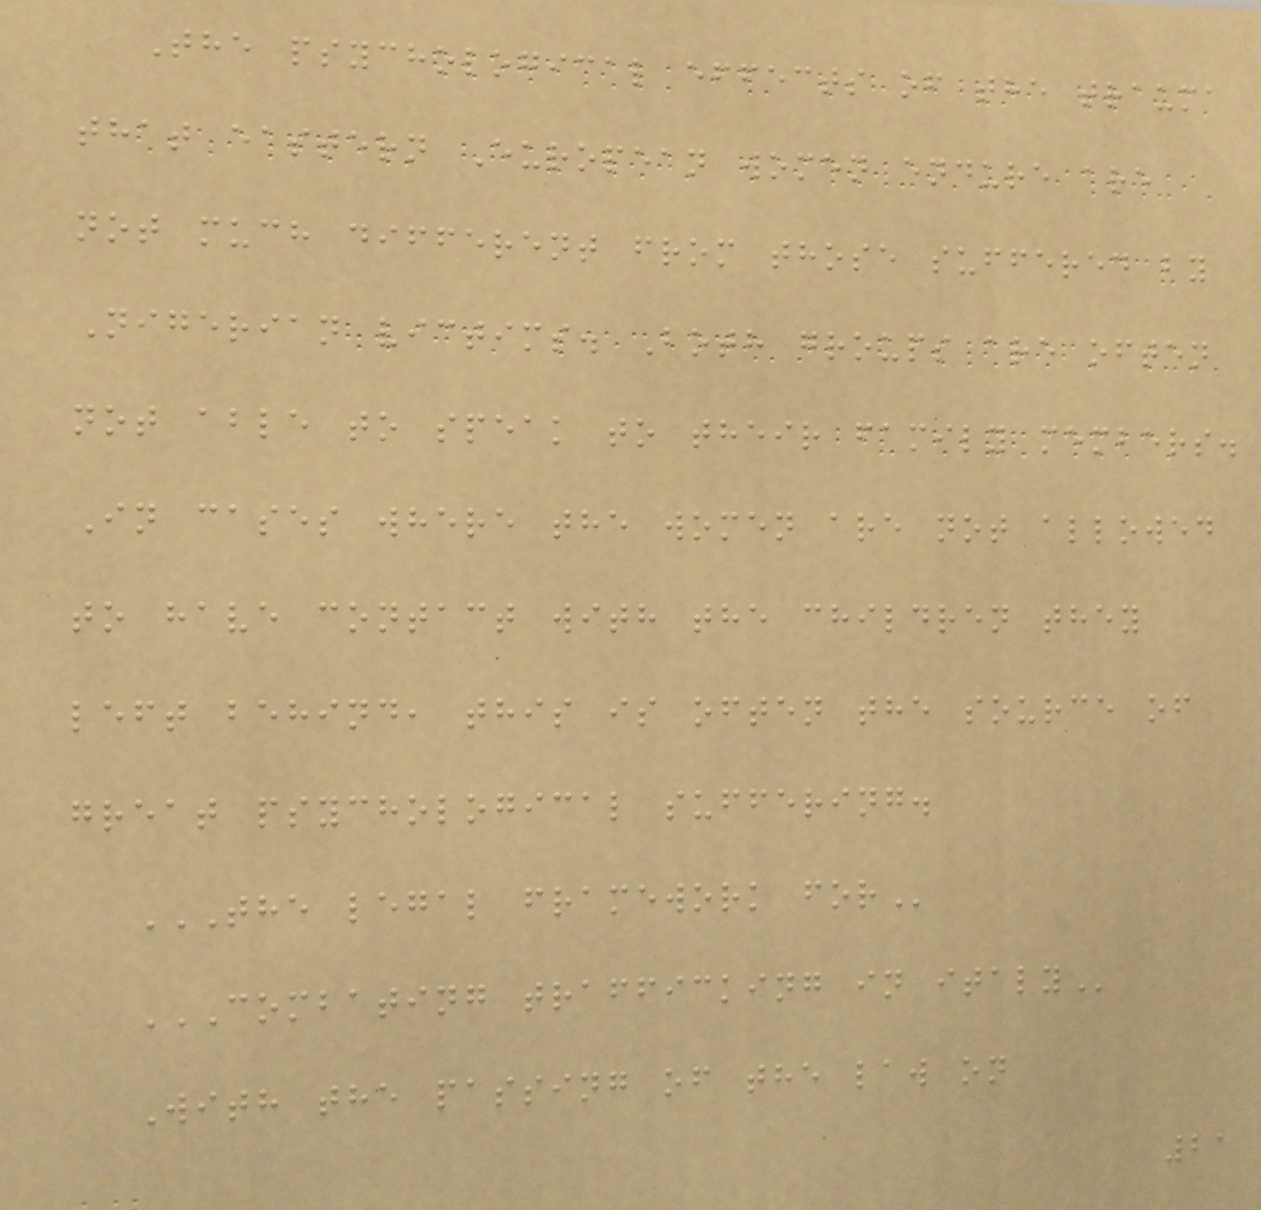The psychological effects of the trauma
that eastern European women endure are
not much different from those suffered by
Nigerian victims. Both groups are often
not able to speak to their family members.
In cases where the women are not allowed
to have contact with the children they
left behind, this is often the source of
great psychological suffering.
THE LEGAL FRAMEWORK FOR
COMBATING TRAFFICKING IN ITALY
With the passing of the law on
21
